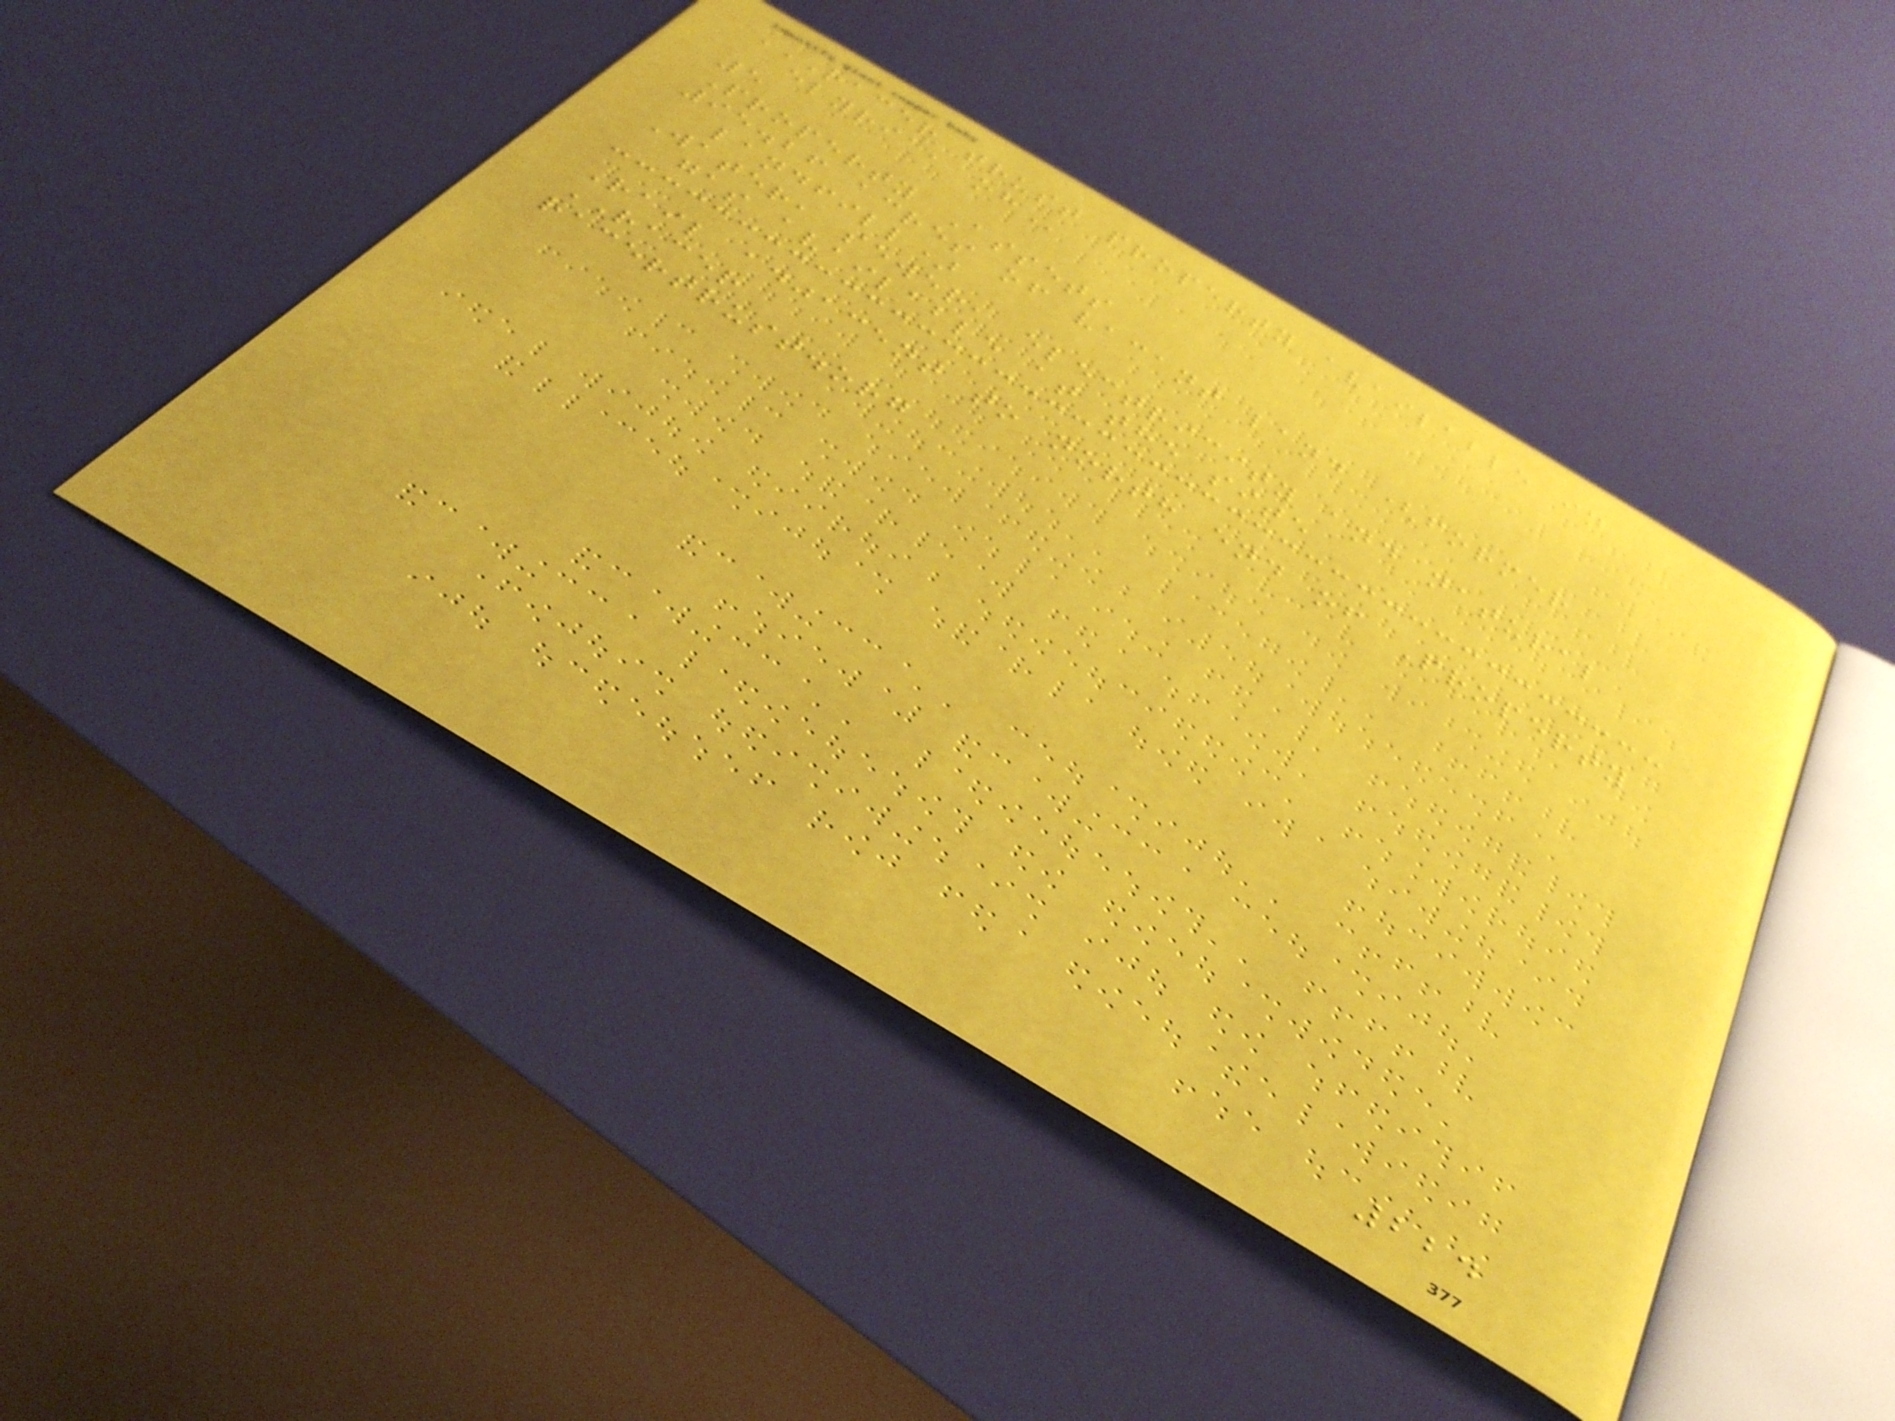RACER TRUST PROPERTY AVAILABLE IN
ELYRIA, OH
5
Property Assets
95.26 acres of vacant land (former
landfill)
Water, sewer, electricity and natural
gas available at the site
Rail adjacent to north end of Property
RACER
racertrust.org
224
